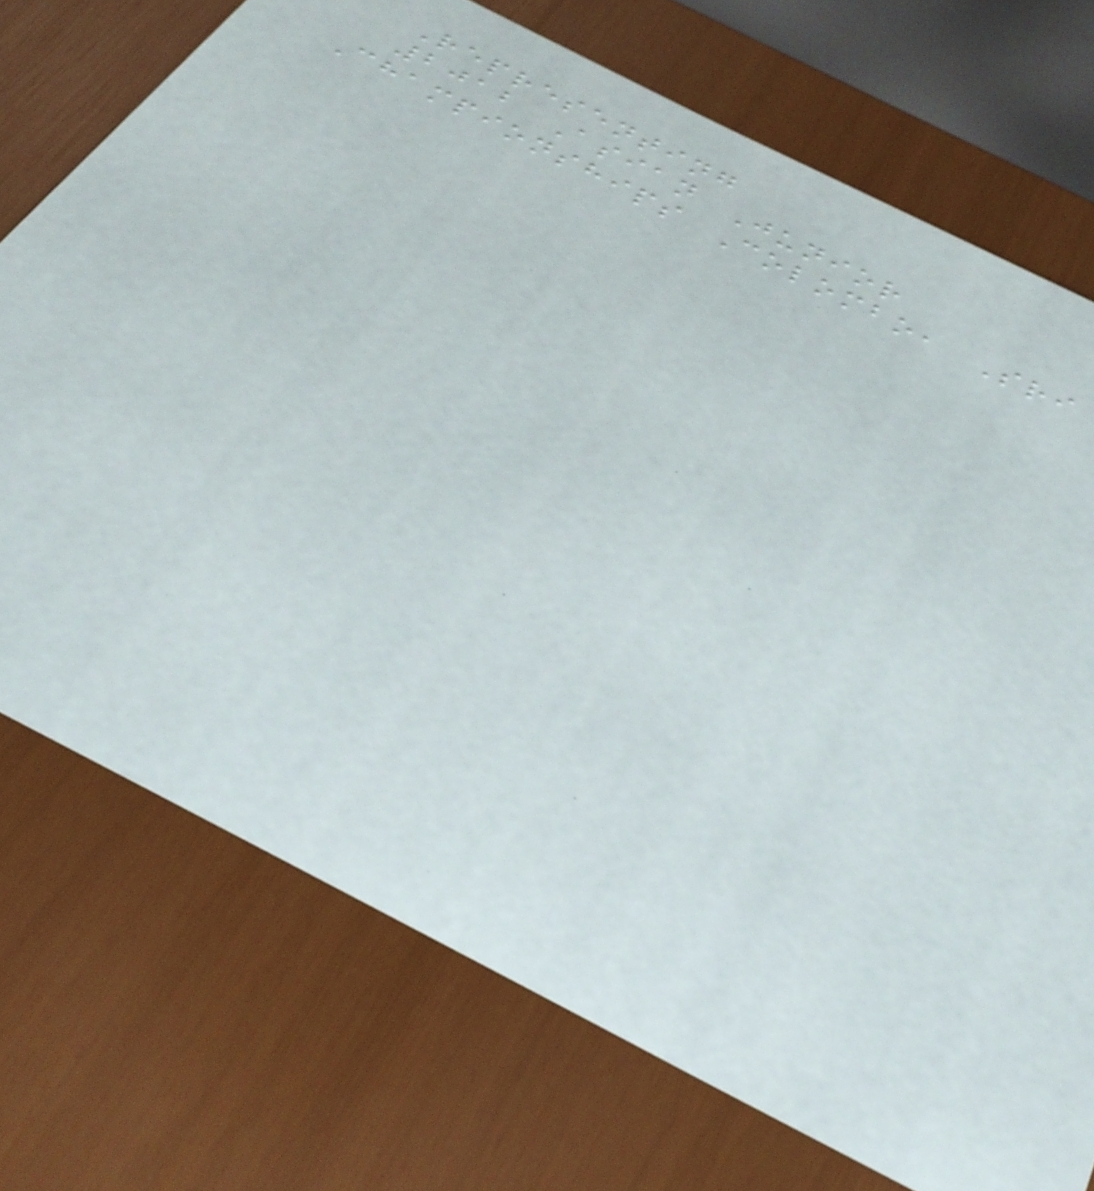Representing
2012 Asian Junior
Championships Colombo, Sri
